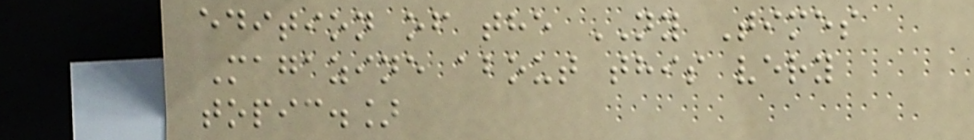edition of the NY Times
Magazine about this very
topic.]
